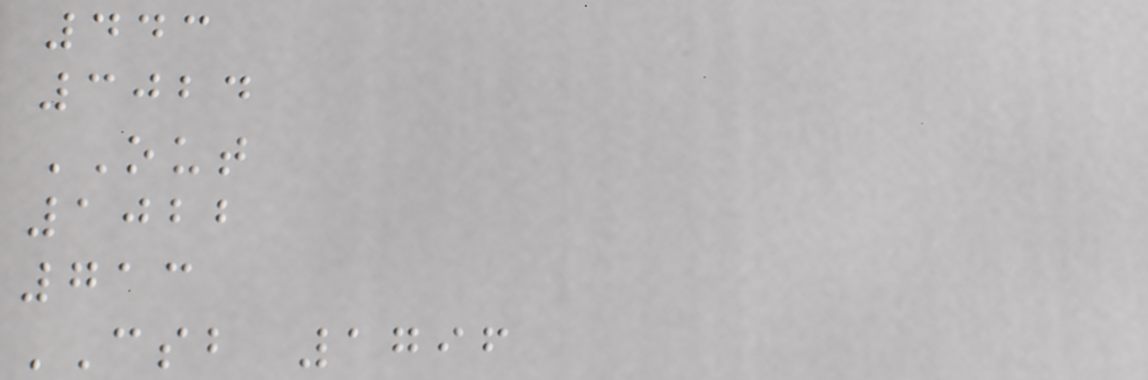443
3024
OUT
1022
713
CSB 1796
